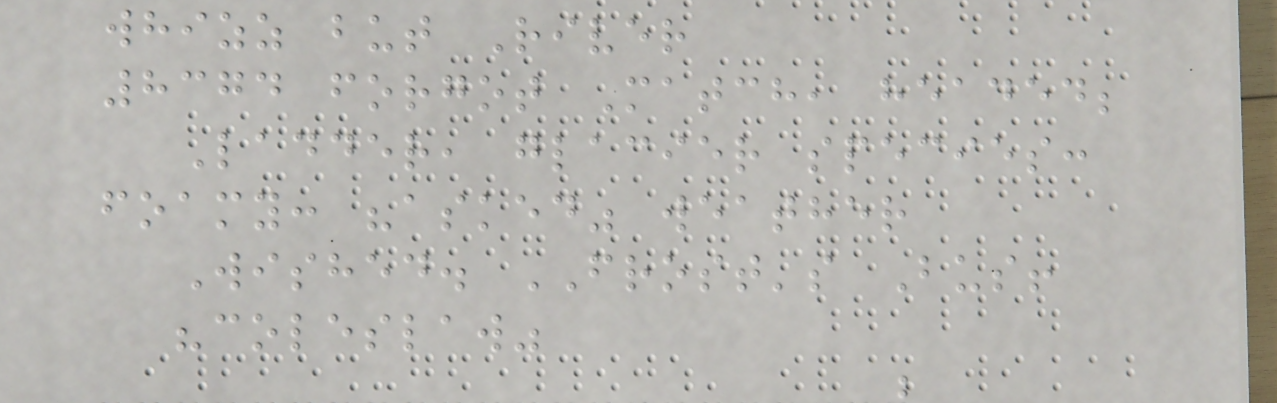whizz but River
8374 forgot Match, headed;
Ladder, glacier species:
foamy: "asked" weather
Wished. FROST's Bus!
"coleslaw"
